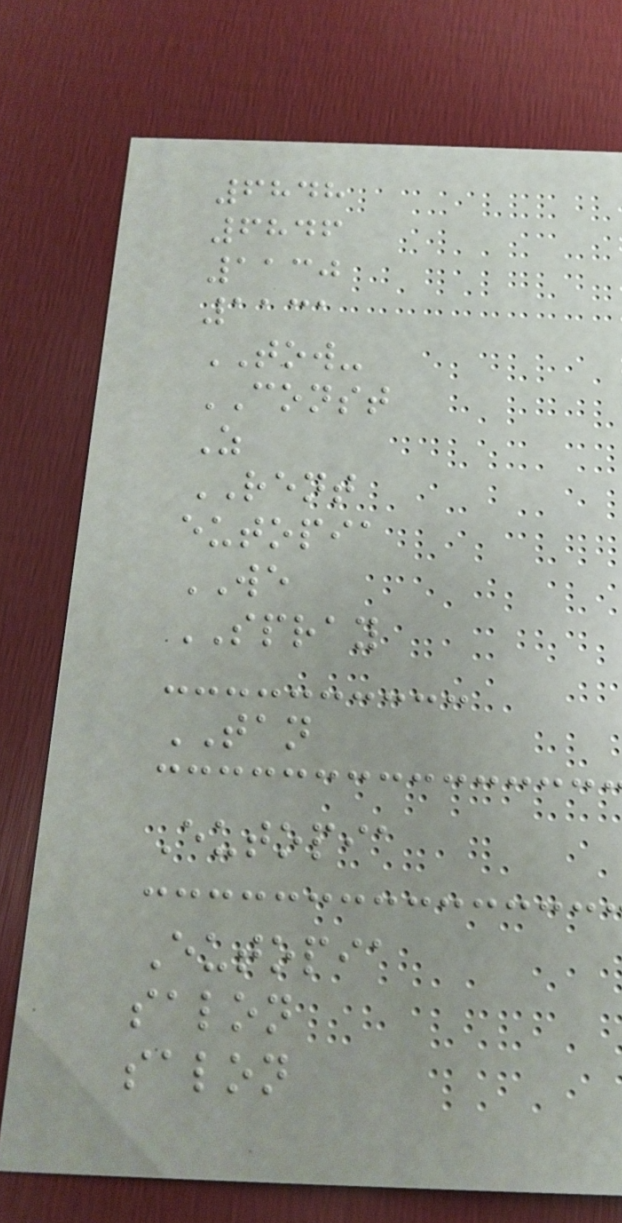6848
6846
1130
1131
TOW-
CONST
Z
RENT
eutopia
WE
SPRAY
TAN
Eutopia
Eutopia
salon
salon
